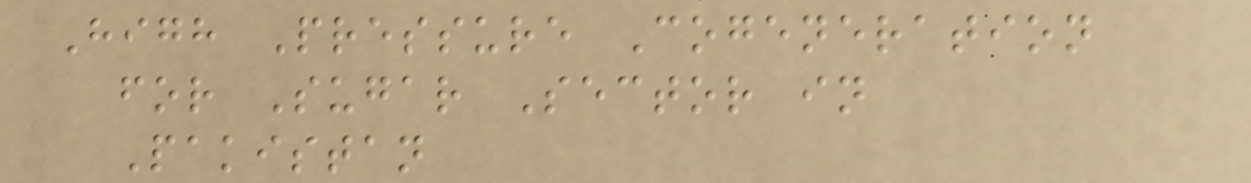High Pressure Cogeneration
for Sugar Sector in
Pakistan
